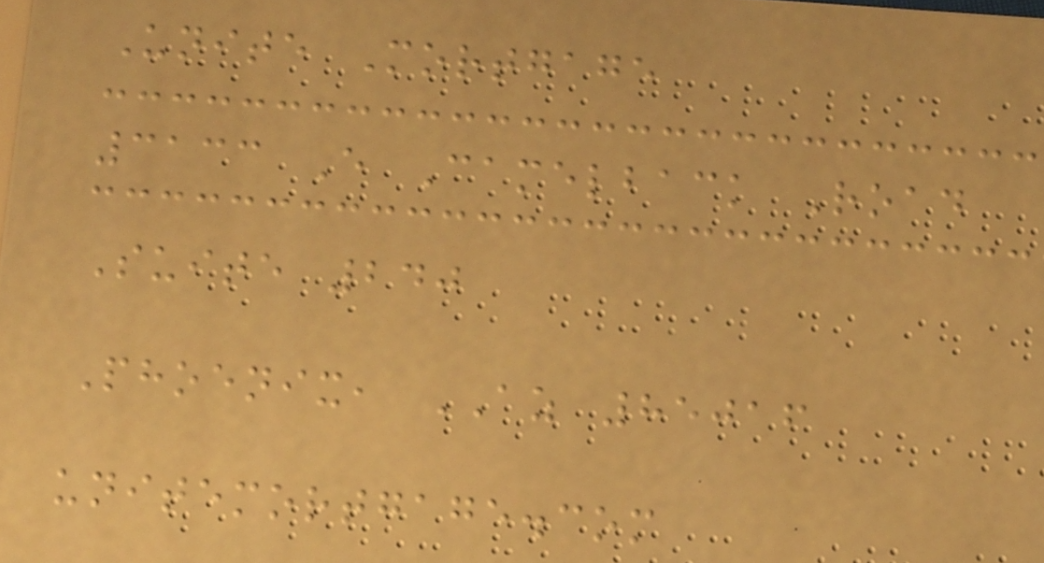Unite Mortgage
3133 E Camelback Road
Suite 240
Phoenix, AZ 85016
unitemortgage.com
